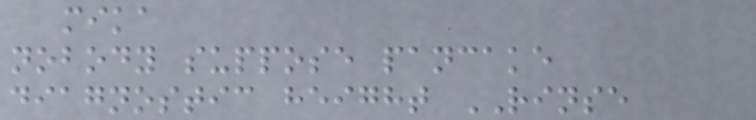mika
nobody suppose pancake
diagnostic height RINSE
